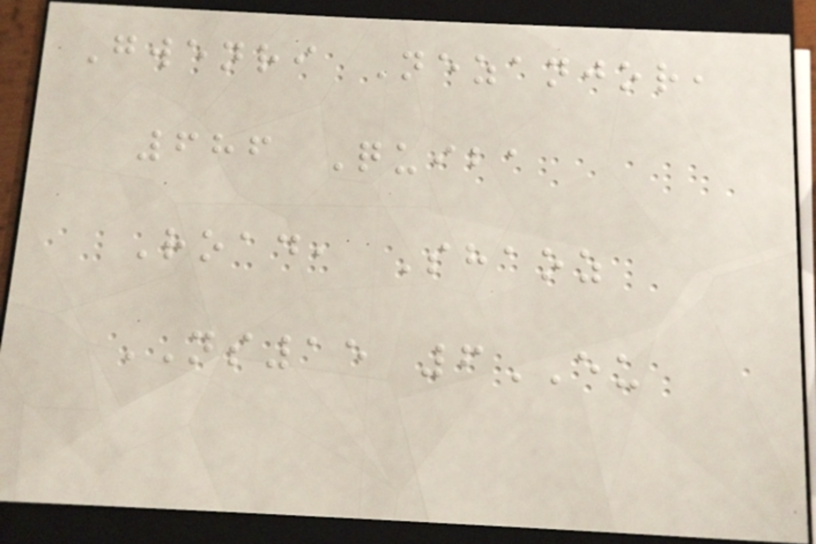Gwenri Nezanjor,
686 Quiba
Road, Shaoz
NS15 6EU
